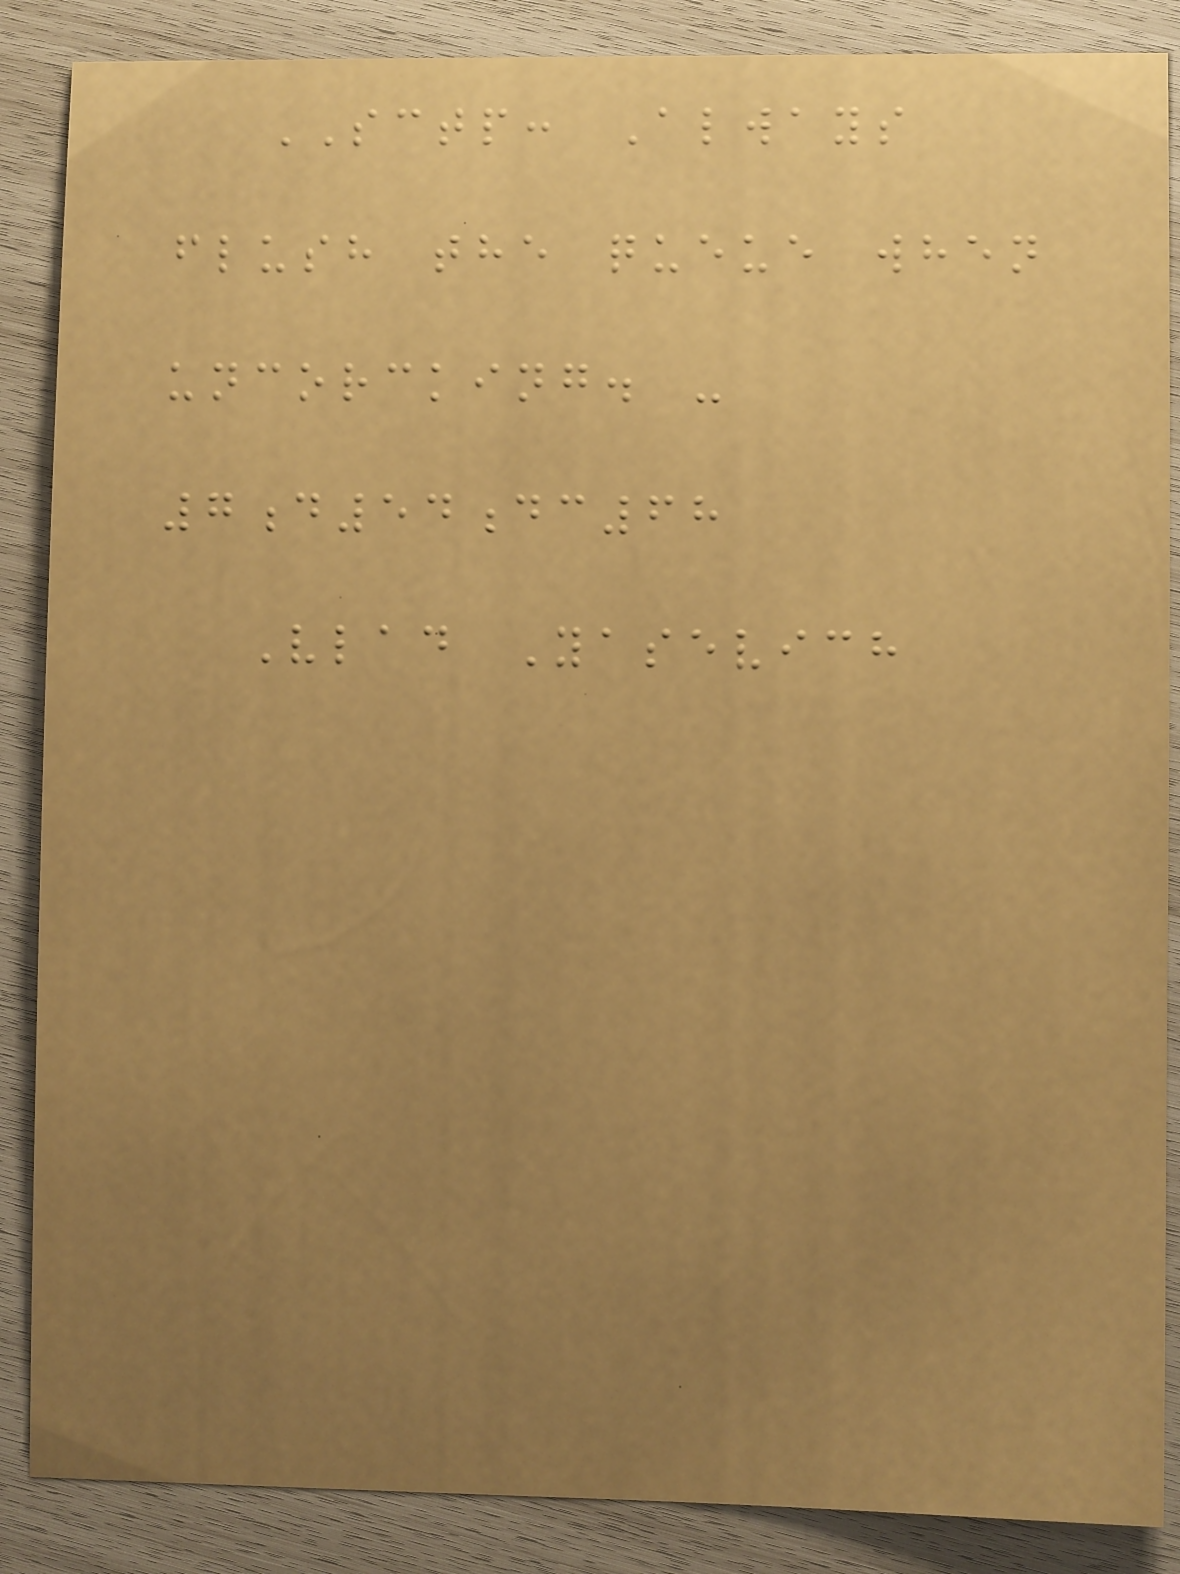SCTP: Always
flush the queue when
uncorcking. -
7d54dc68
Vlad Yasevich
